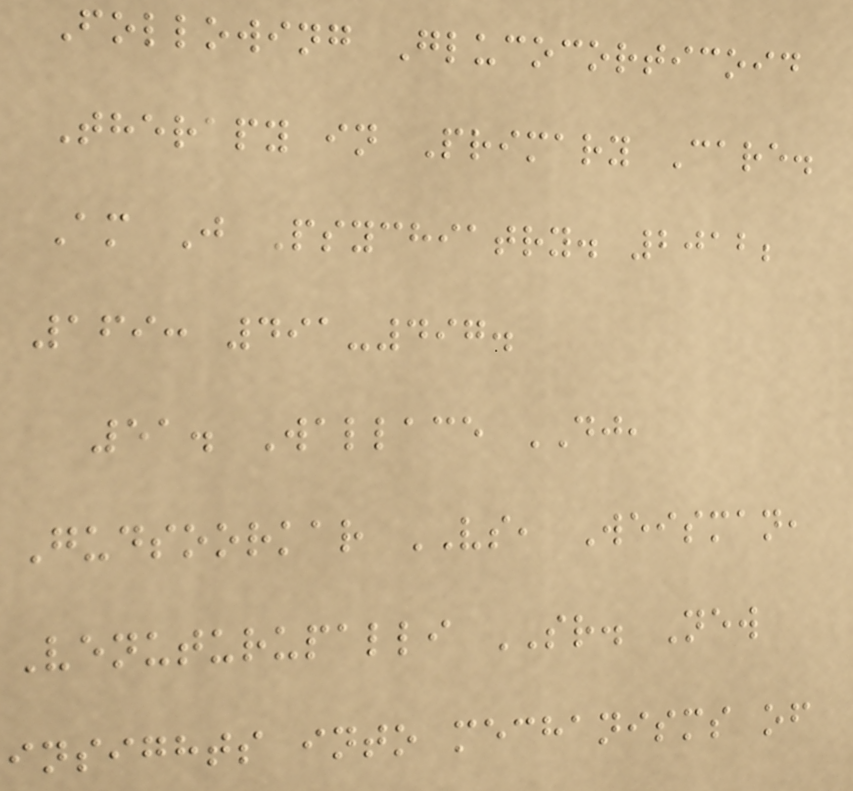Following Glucocorticoid
Therapy in Primary Care.
Am J Psychiatry. 2012;
169: 491-497.
51. Wallace DJ,
Gudsoorkar VS, Weisman,
Venuturupalli SR. New
insights into mechanisms of
